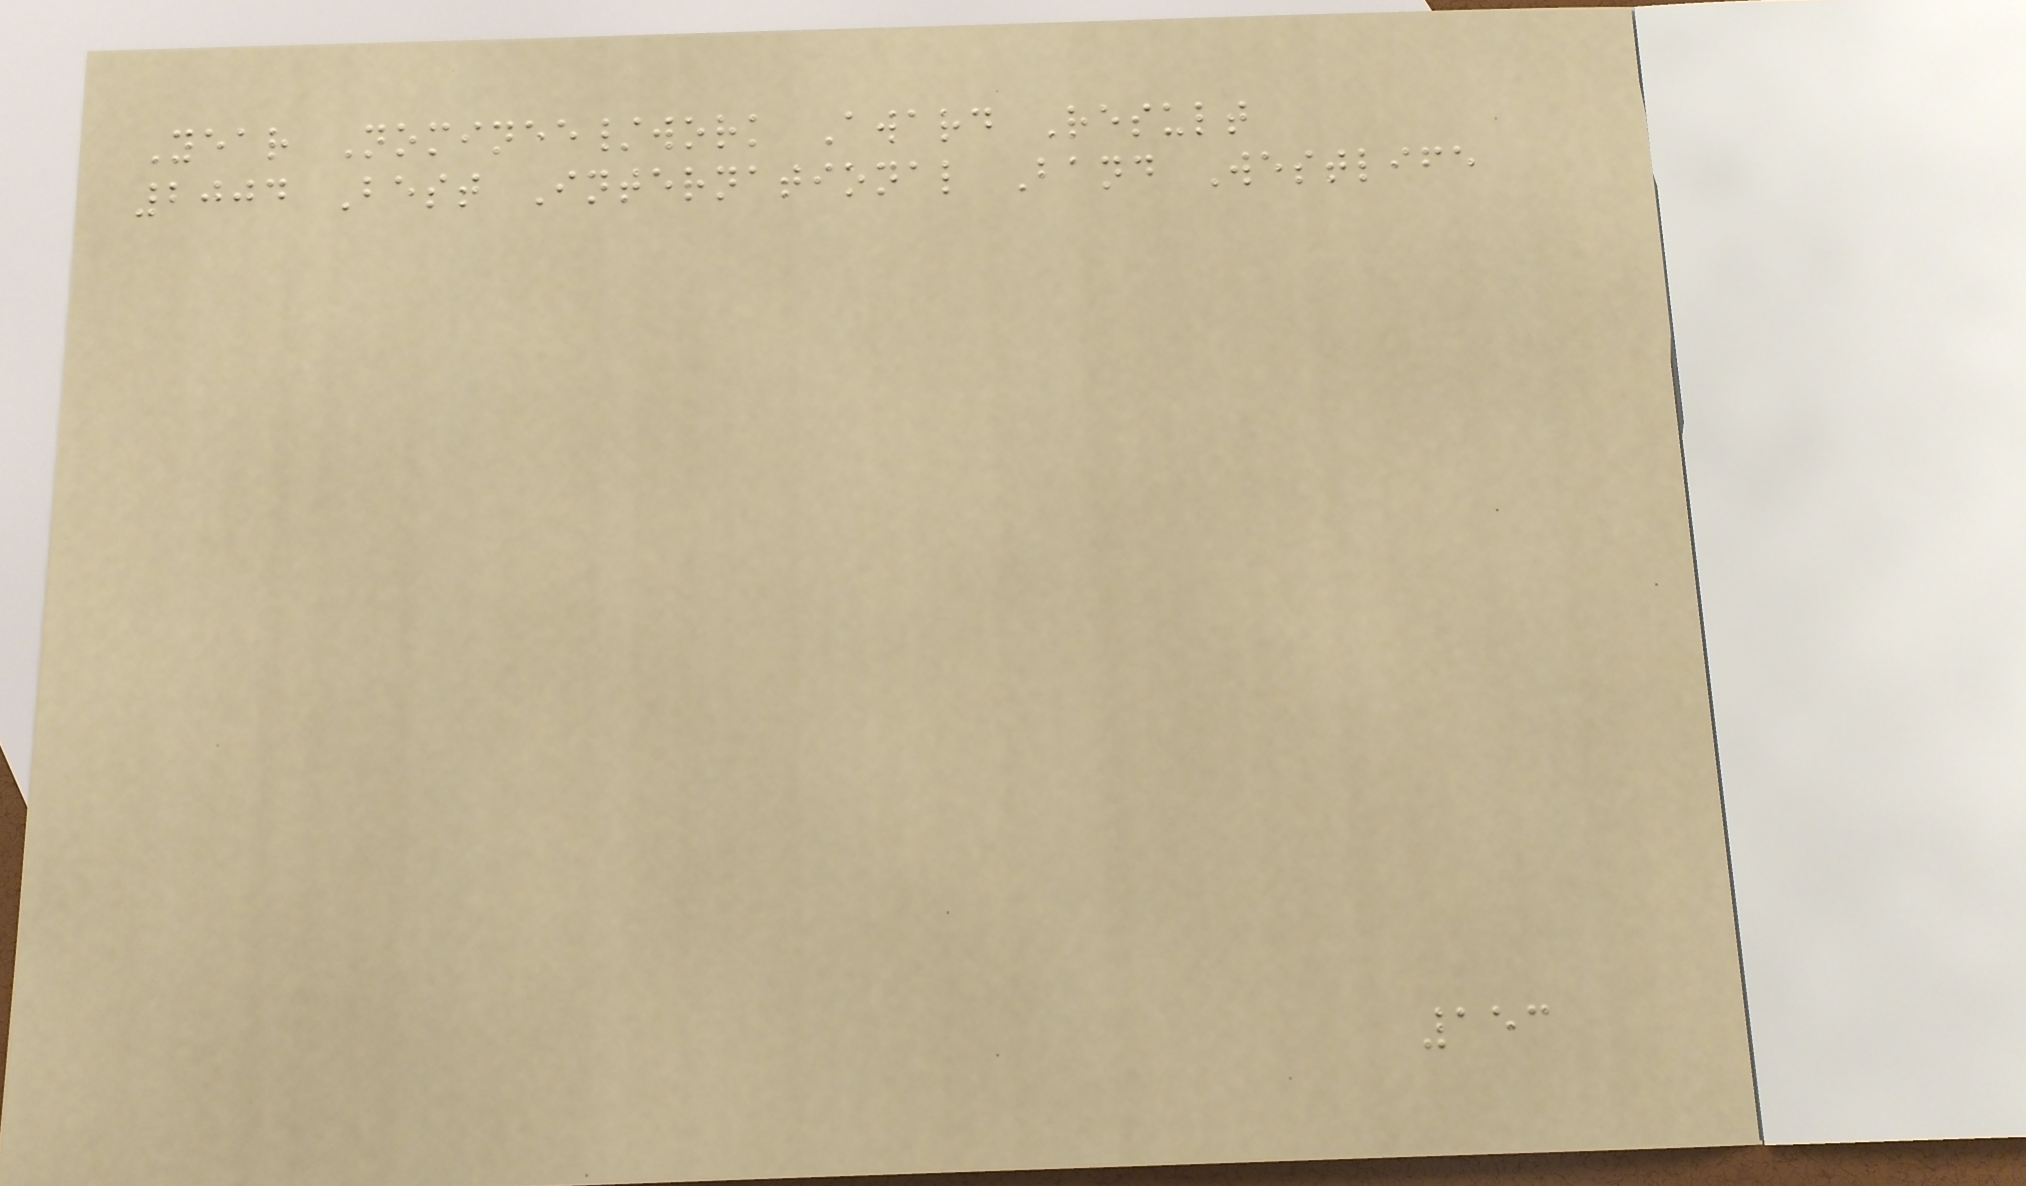Year Nominee/work Award Result
2004 Best International Band Westlife
153
